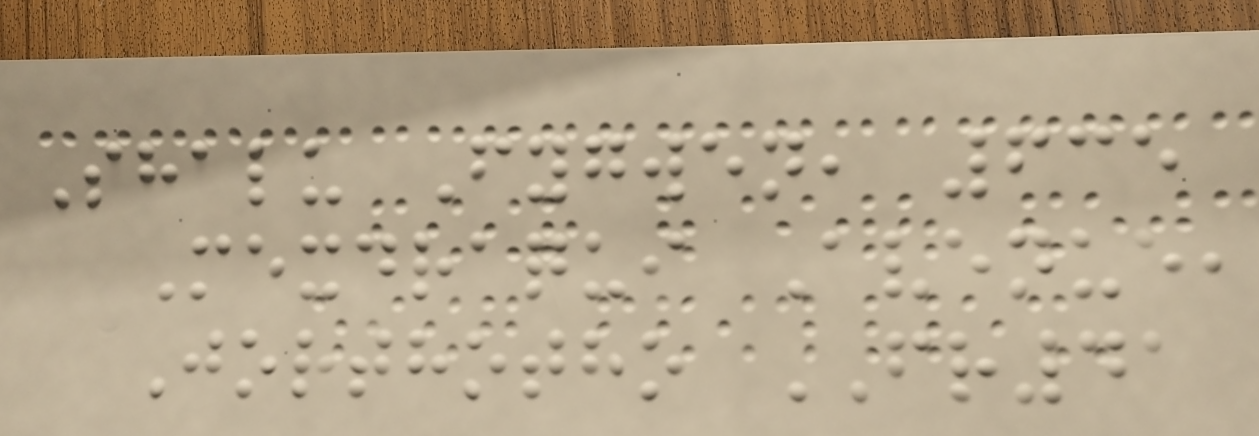Shalu Fygwen, 635
Mexdraqui Avenue,
Jorthotho FR41
